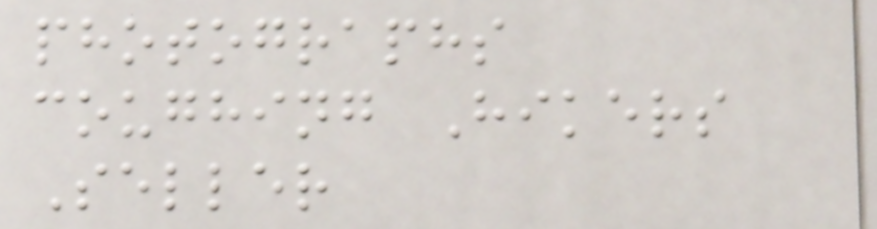photographs
coughing Hikers
Seller
